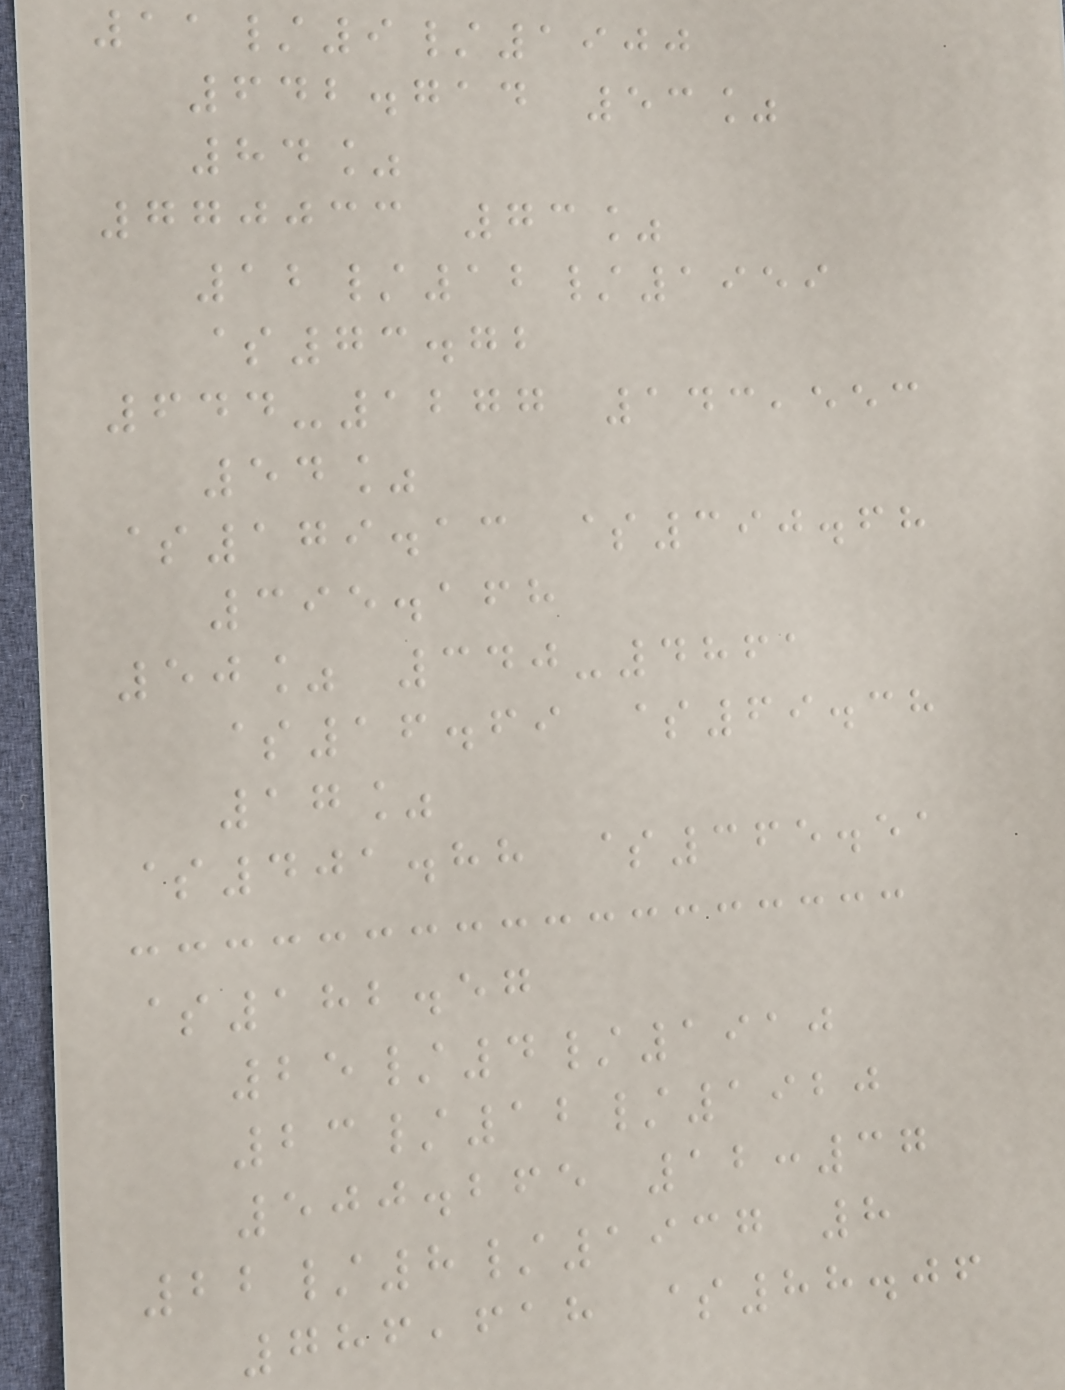11/9/1900
642.714 53%
84%
770033 73%
12/12/1959
$73.72
644-1277 143,553
54%
$179.13 $390.68
395.168
50% 340-4861
$16.69 $69.38
17%
$401.88 $365.51
$182.57
25/4/1910
23/12/1920
500.265 12:37
22/8/1937 8
786,618 $88.06
